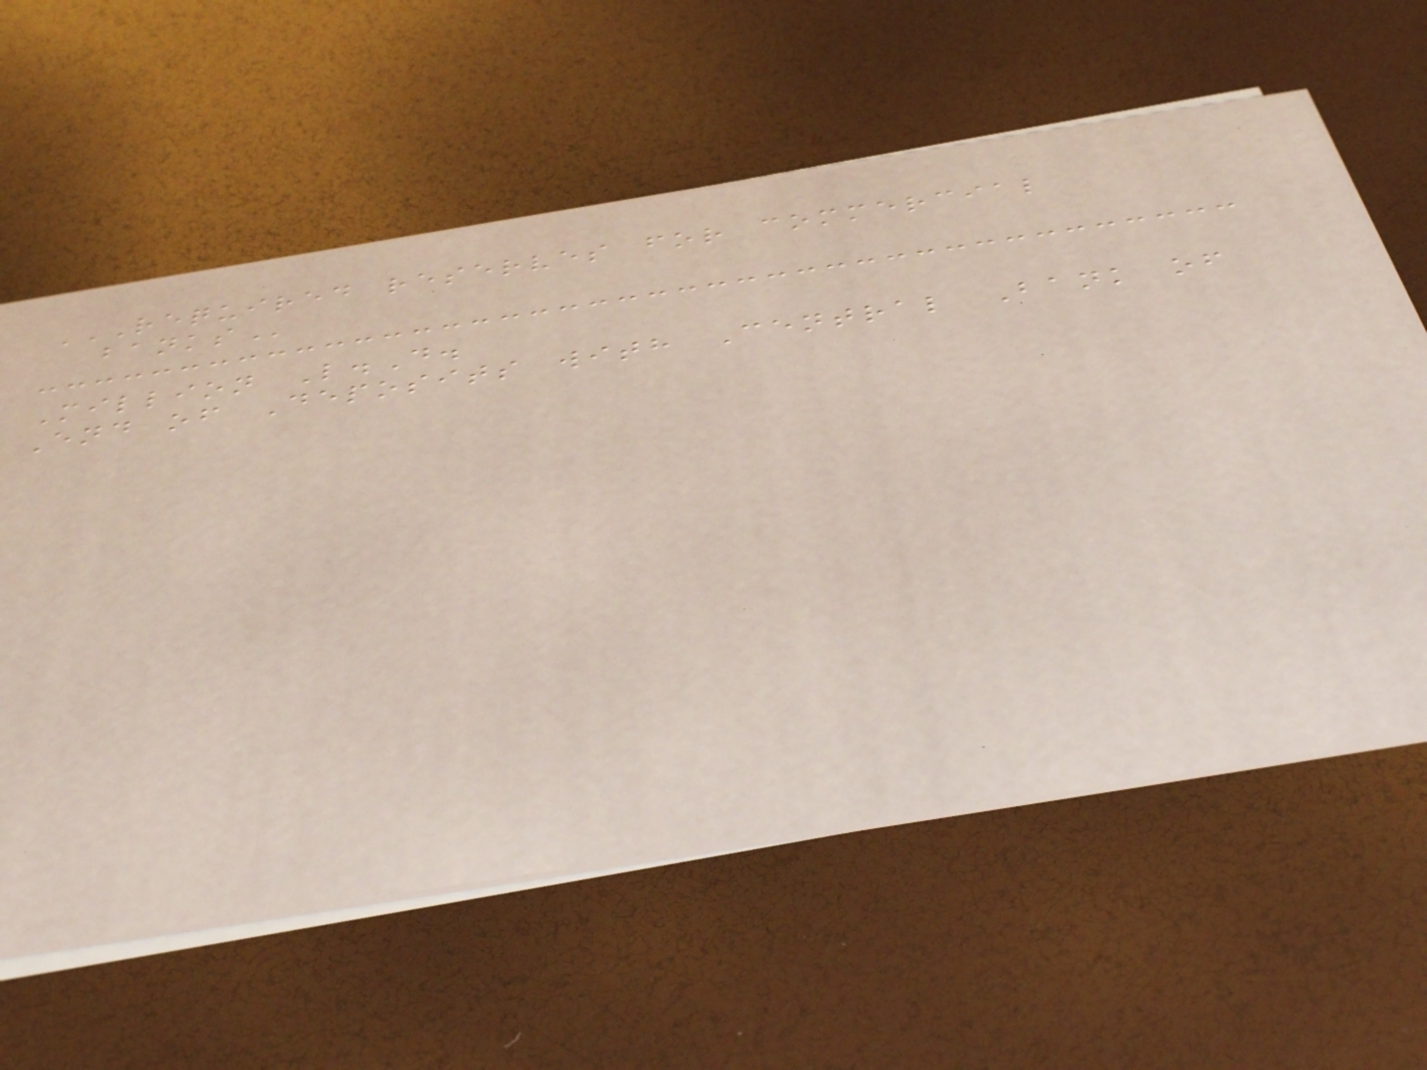REQUIRED RESERVES FOR COMMERCIAL
BANKS
Million L.D.
End of Deposits with Central Bank of
